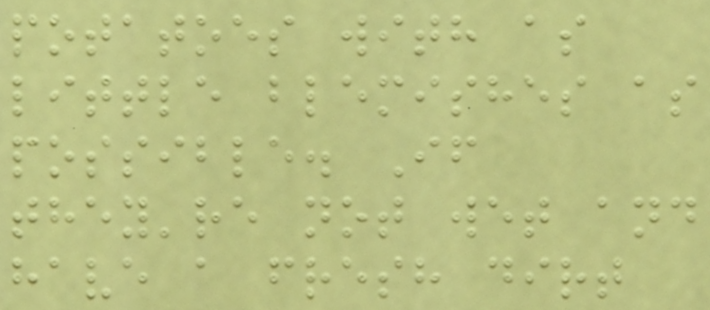potatoes with as
little blemishes as
possible. If
they're not wet and
have a fresh dirt
